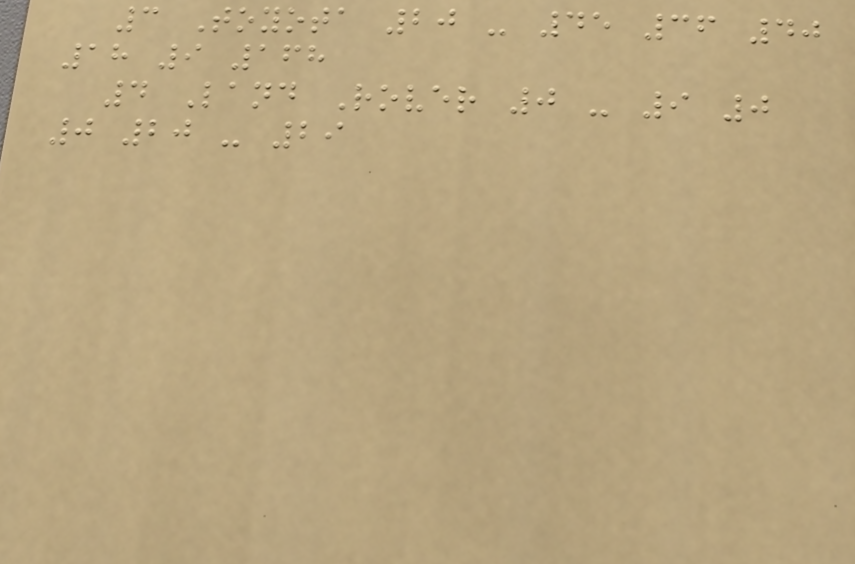3 Toyota 20 - 45 36 40
18 9 168
4 Land Rover 0 - 9 0
0 20 - 29
